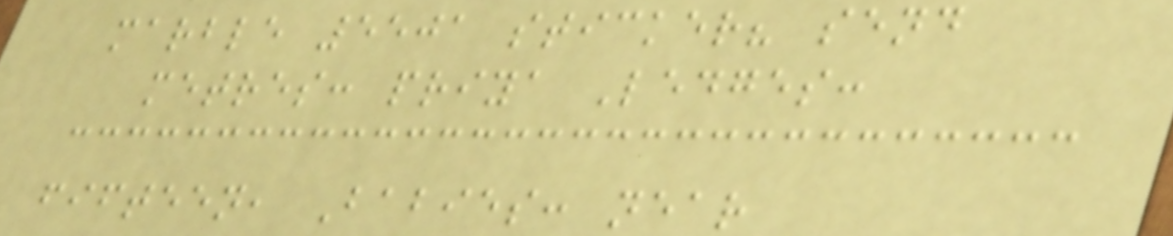marble 5501 sticker? send
metres: priya Ledges:
fifteen, Babies: near
